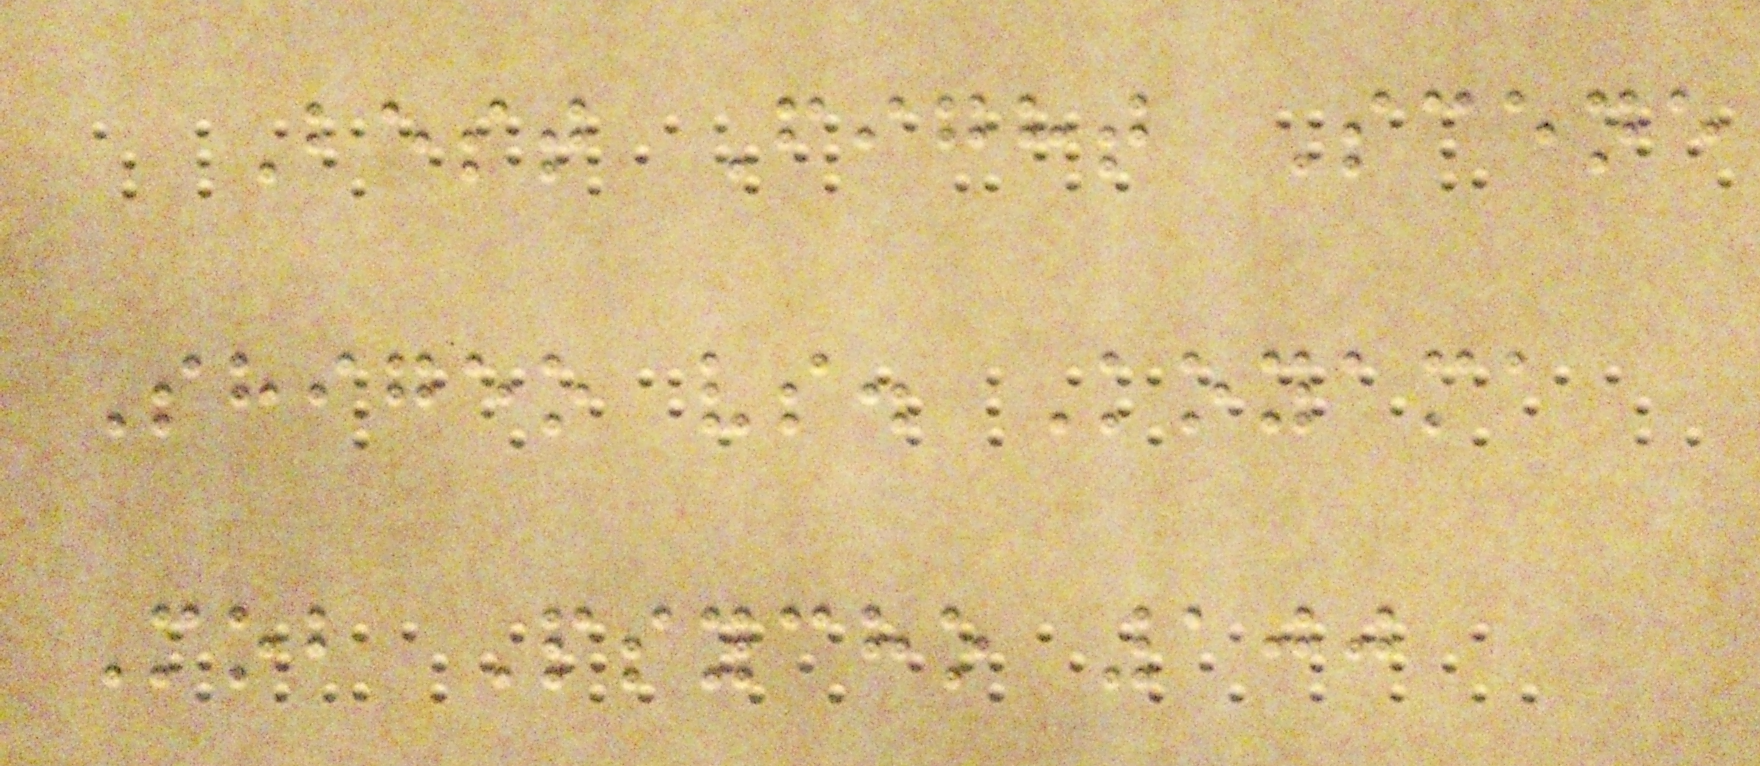Best Fight Scene
Shigeo vs. Koyama
Mob Psycho 100
